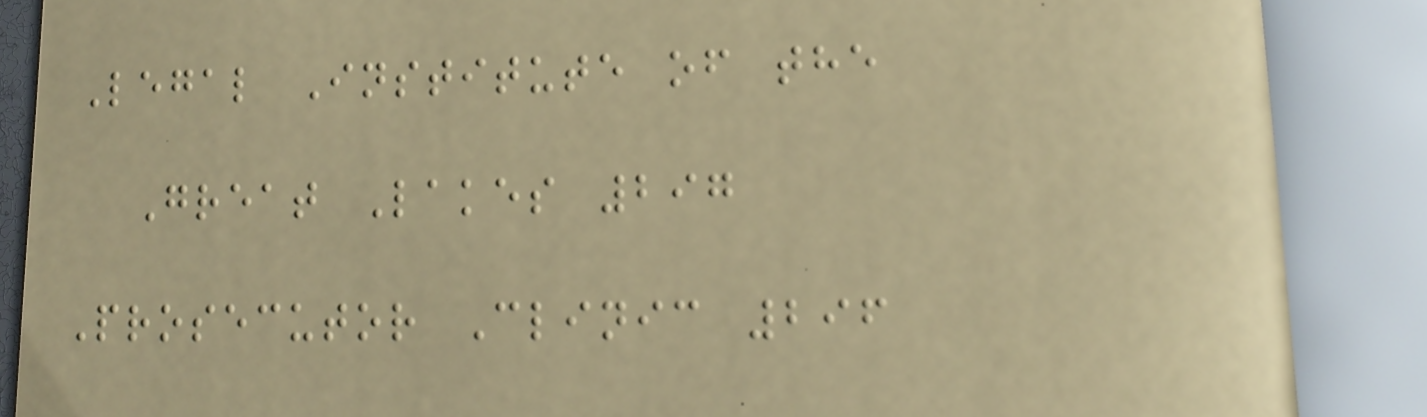Legal Institute of the
Great Lakes 297
Prosecutor Clinic 296
